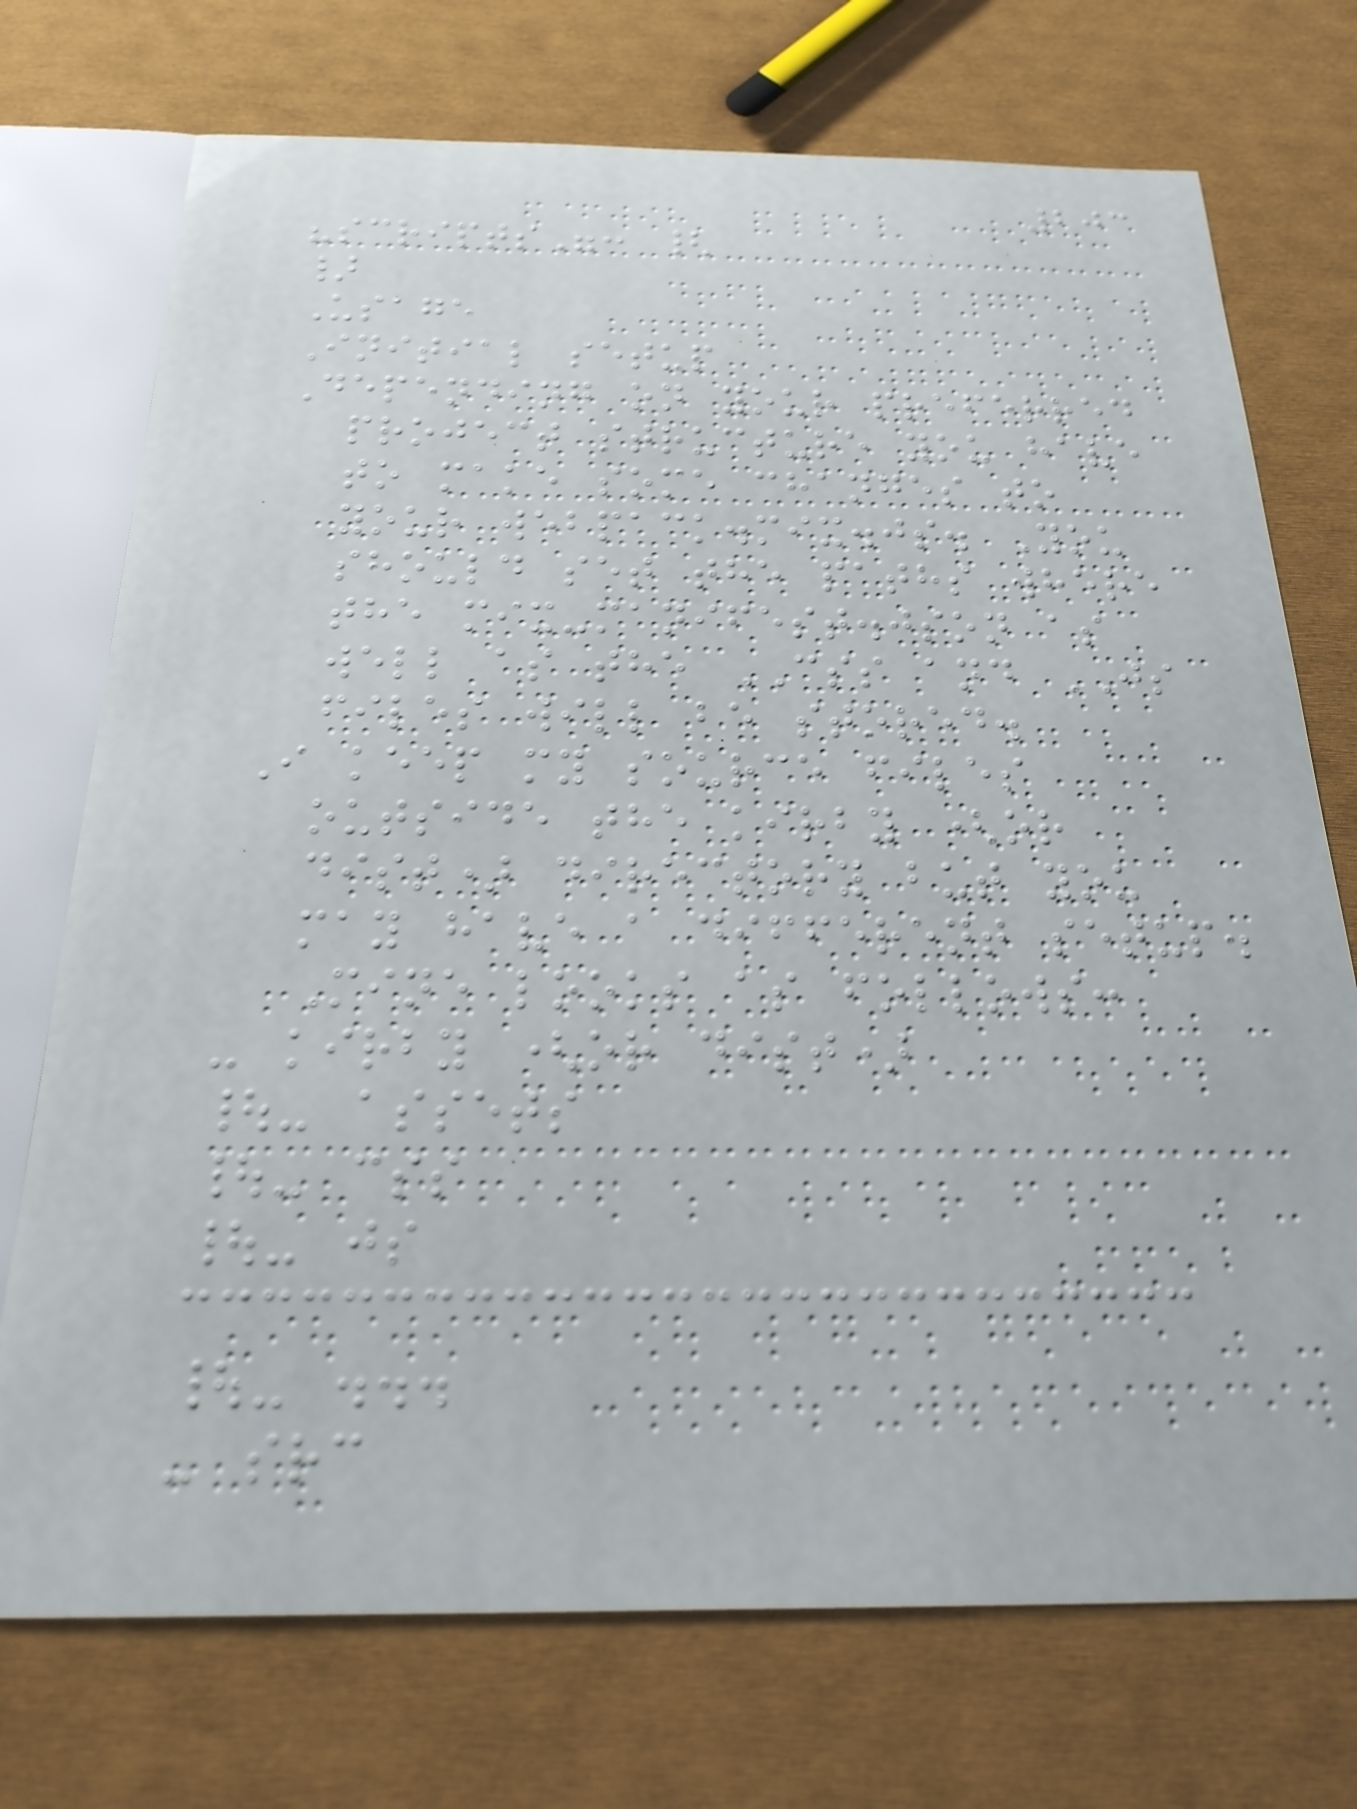203
"scripts": {
}
Usage
Initial setup
Depending on your preferred
project structure you have
to make some changes to
your webpack.mix.js. You
should set the paths where
the mix-manifest.json as
well as the CSS and JS
files will be stored.
I keep my source files
outside the kirby (or
dist) directory but you
may have a different setup.
Mine looks as follows:
- kirby (or dist)
|- assets
|- css
|- js
|- ...
- src
